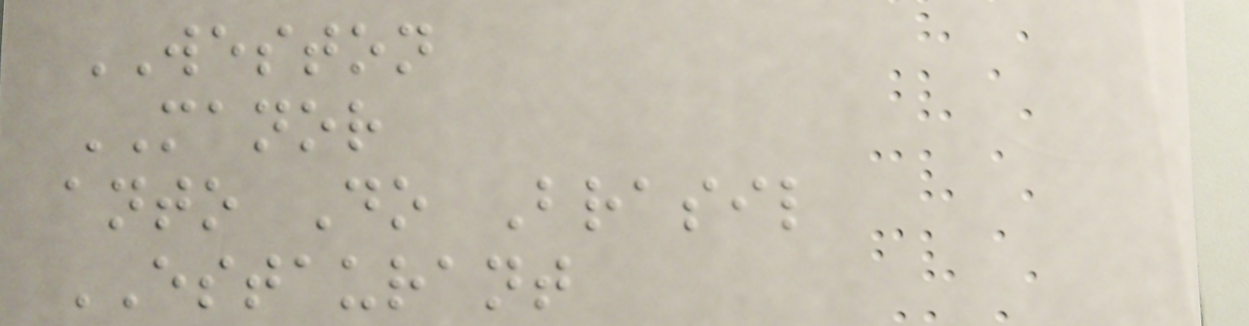WESTON
MANOR
anto Do Brasil
ESTAURANT
